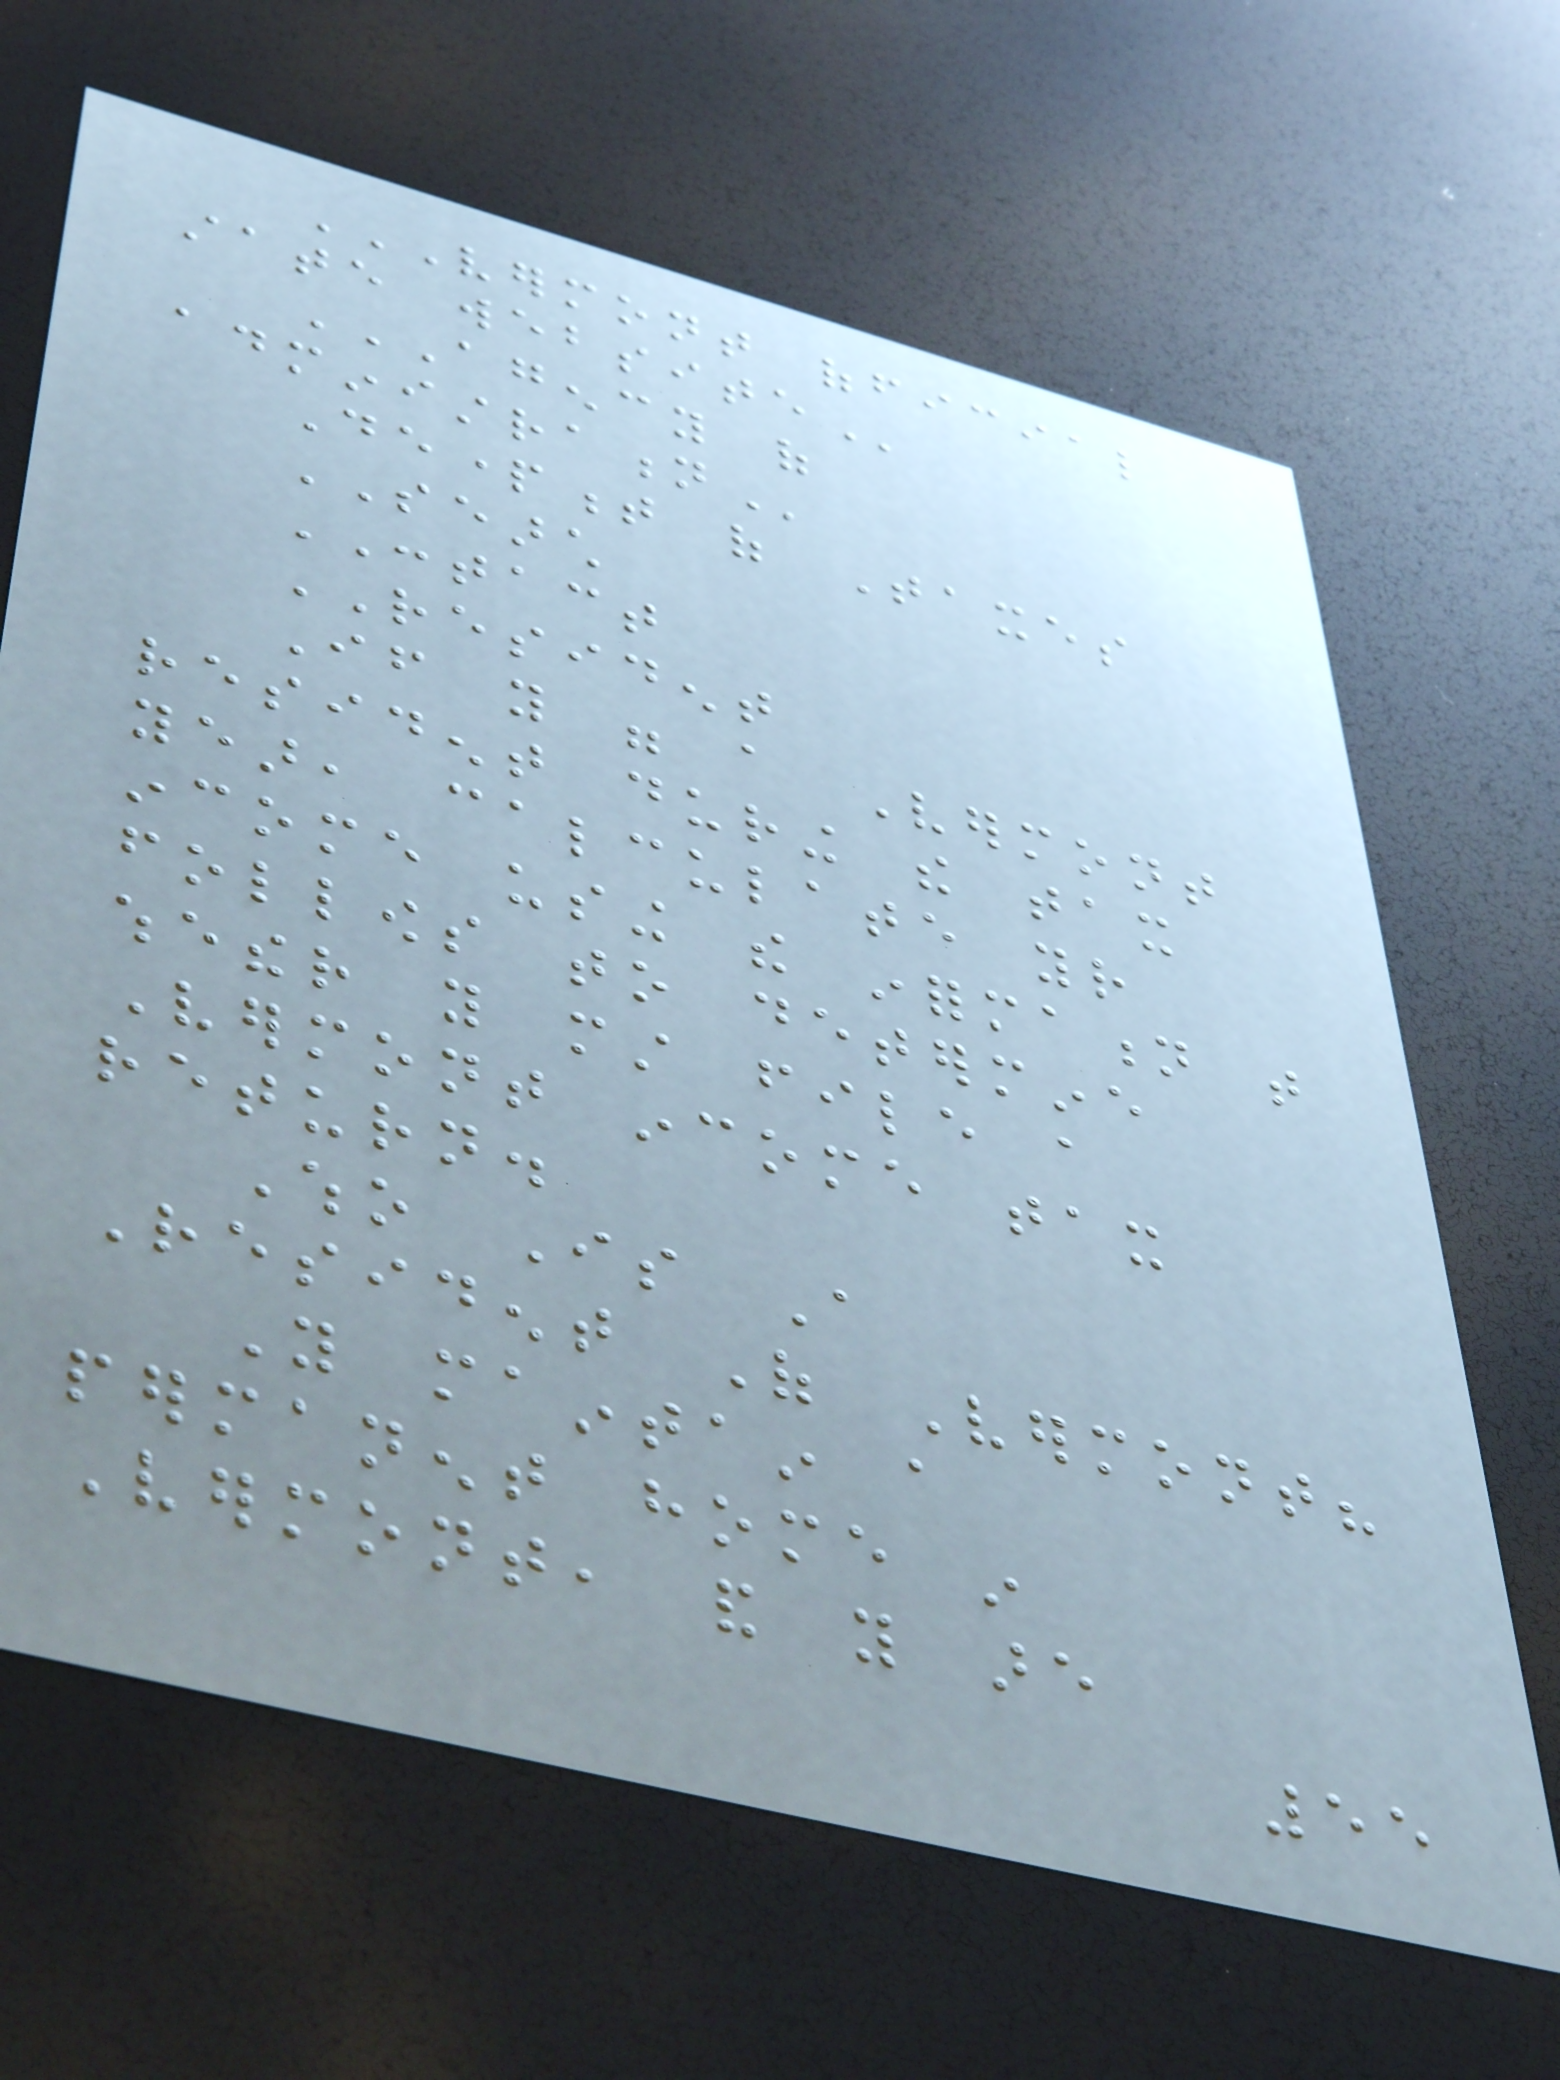VERMONT OFFICIAL
STATE WEBSITE
AGENCY OF
ADMINISTRATION
Department of Taxes
SEARCH
CONTACT
RESIDENT
If you were a Vermont
resident during the tax
year, calculate your
income using the information that
follows to determine
whether you must file a
Vermont income tax
return.
Who Is A
Resident Of Vermont?
You maintain a
permanent home in
Vermont, and you are
55
